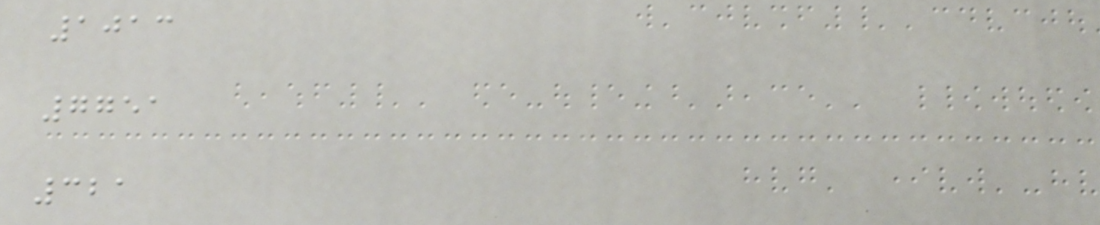1013
7751
321
